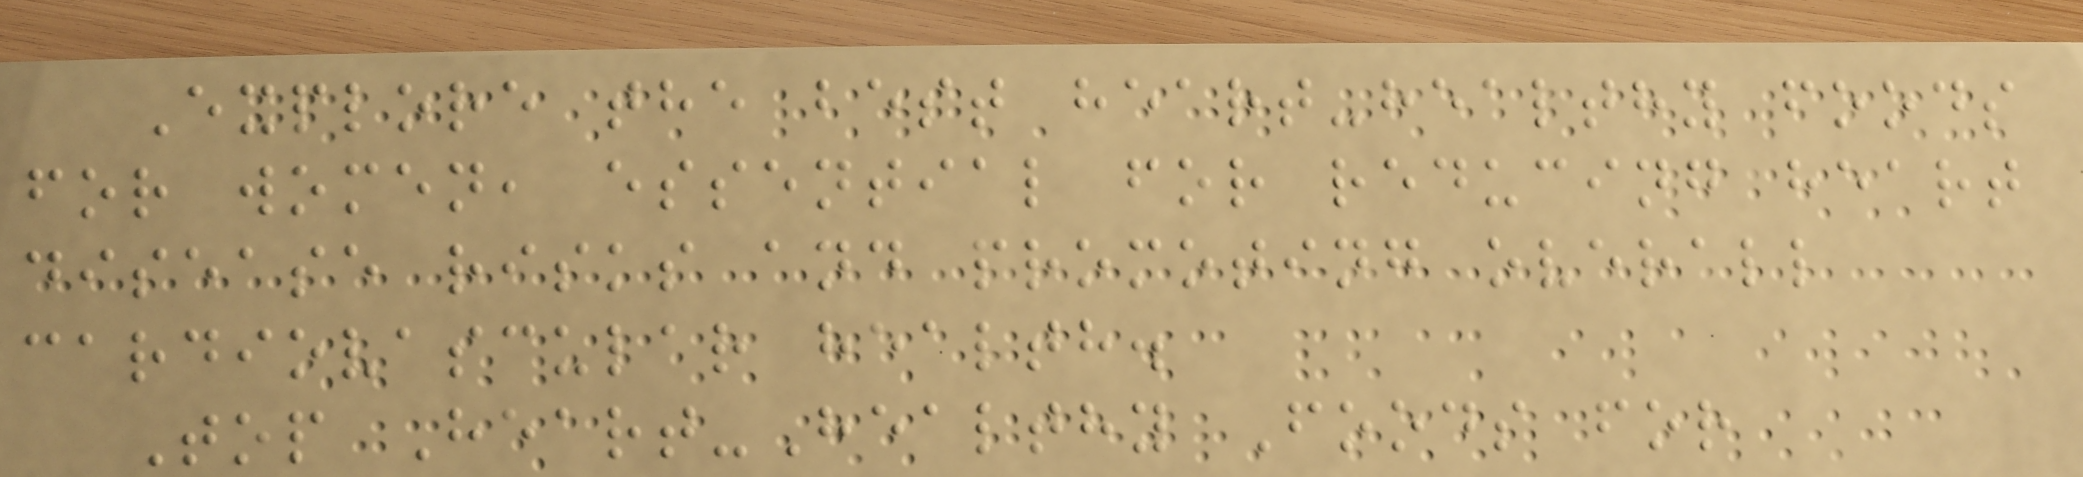Explore the best heart-healthy foods
for women, essential for reducing heart
disease risks and promoting overall
cardiovascular health.
Top Heart-Healthy Foods for
